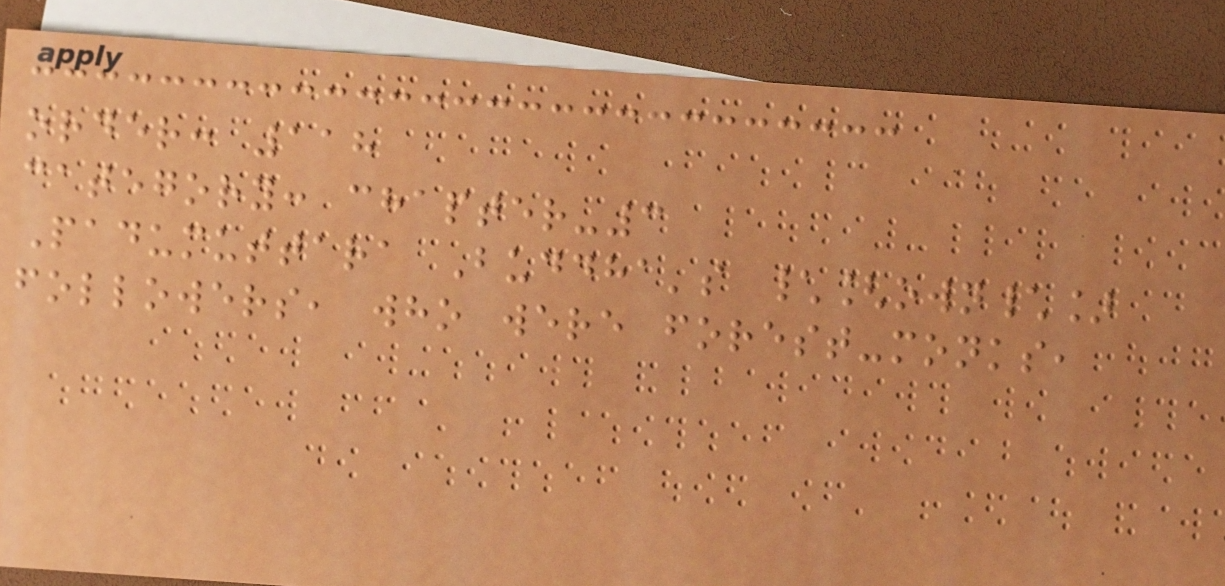order: 118
category: chapter-3
Padumuttara Buddha's \[own\]
followers, who were forest-monks,
